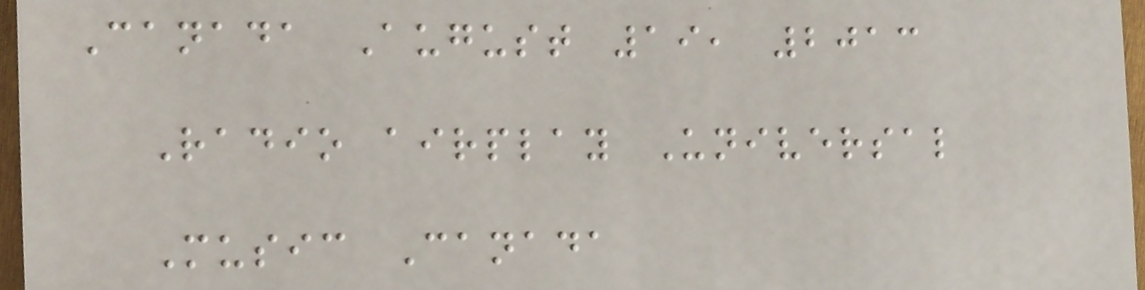Canada August 19, 2013
Radio airplay Universal
Music Canada
